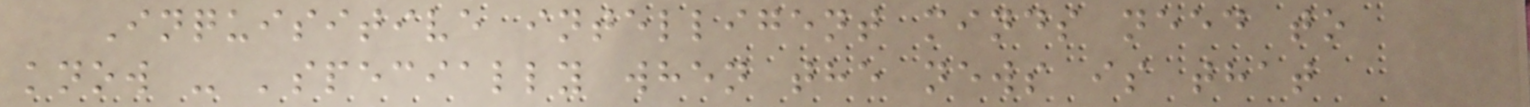Inquisitive intelligent minds need to
know - 'specially when the news is that
